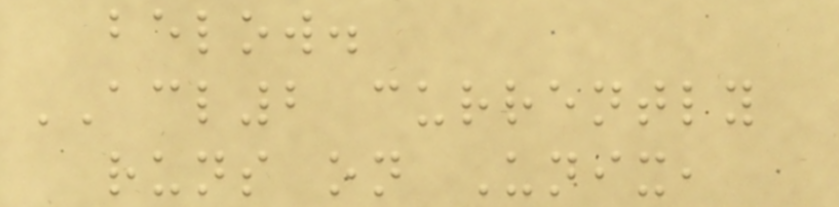below.
ACL2 currently
runs on Unix,
